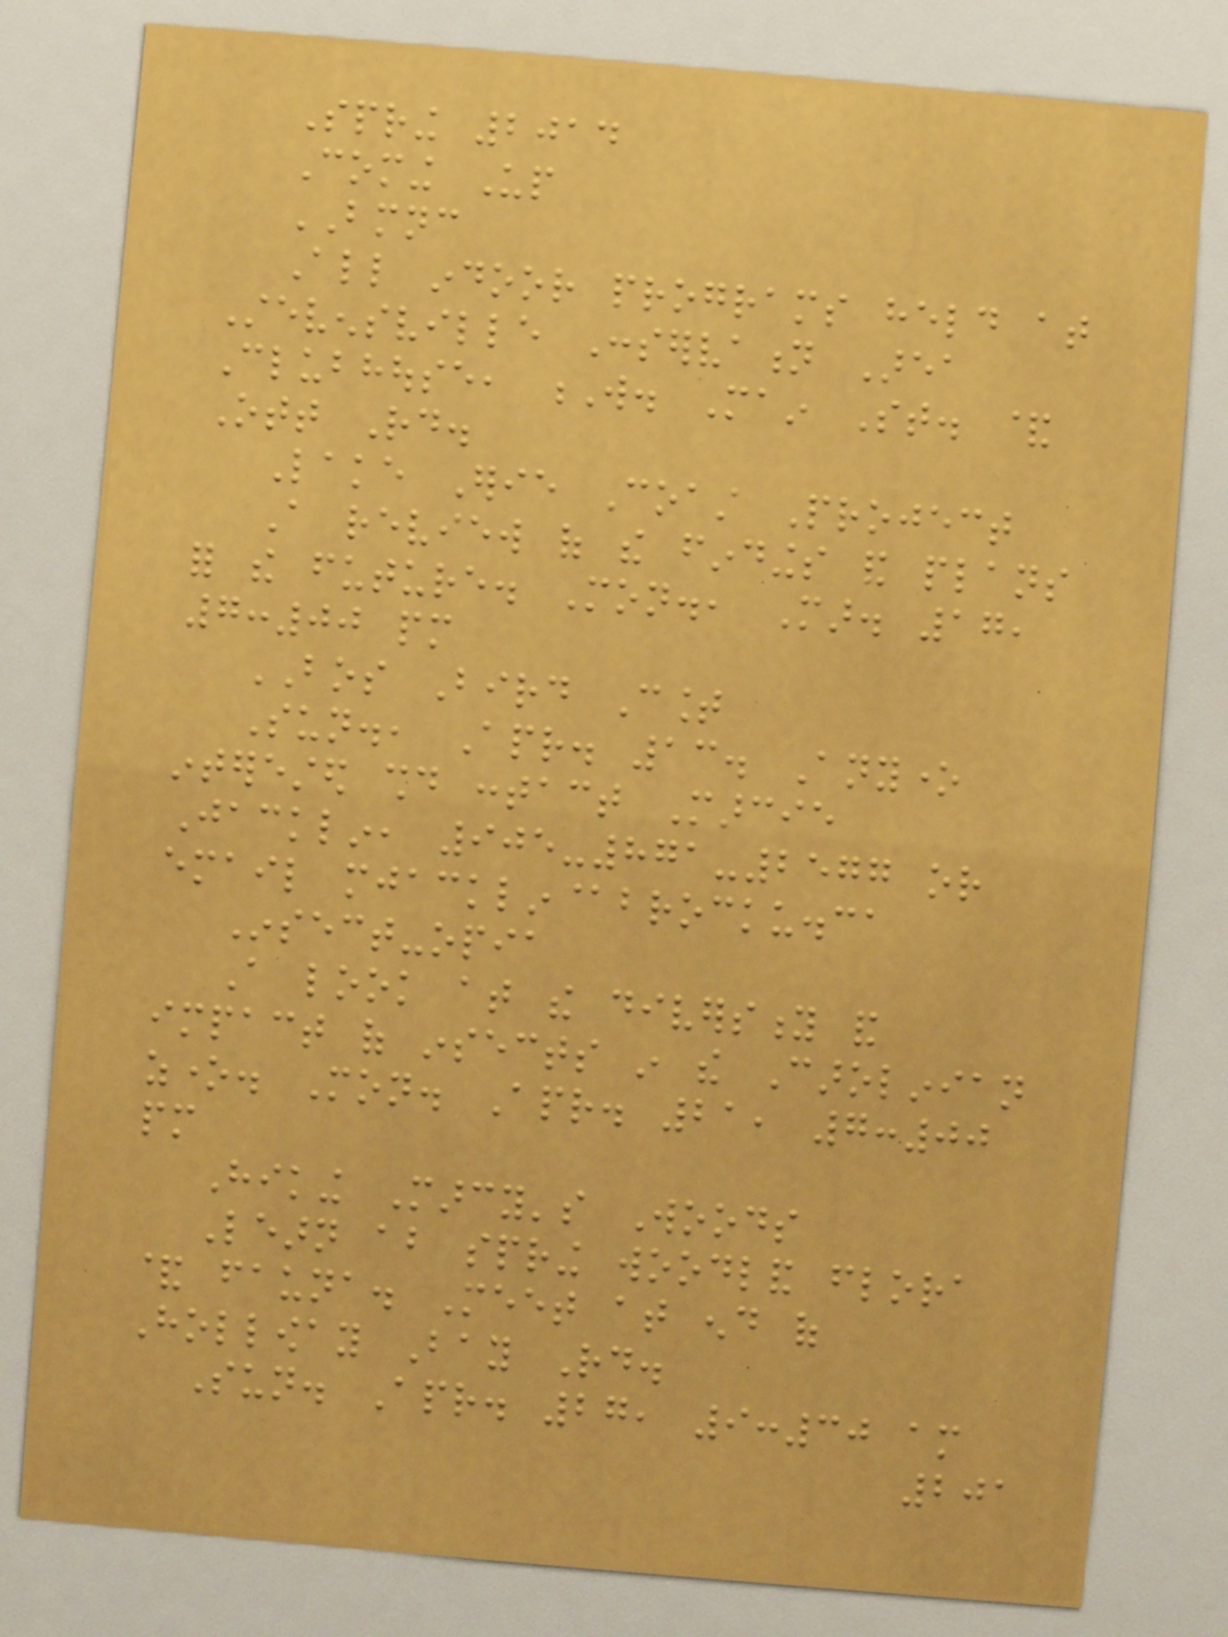Spring 2014
Coming Up
BMNC
All indoor programs held at
Stevensville Conservation Area
Clubhouse, W. Main St. &
Ott Rd.
Lake Erie Coast Project
A review of the findings and plans
for the future. Mon., Mar. 17,
7:00 pm
BOS Bird Count
Sun., Apr. 13. Anyone
interested should contact Marcie
Jacklin, 905-871-2577 or
email mjacklin@brocku.ca
Insect-opia
A look at the diversity and
impact of insects in the Carolinian
zone. Mon. Apr. 21, 7:00
pm
Hiking Marcy's Woods
Learn about spring woodland flora
& fauna. Meet at end of
Holloway Bay Rd.
Sun. Apr. 27, 9:30 am
201
